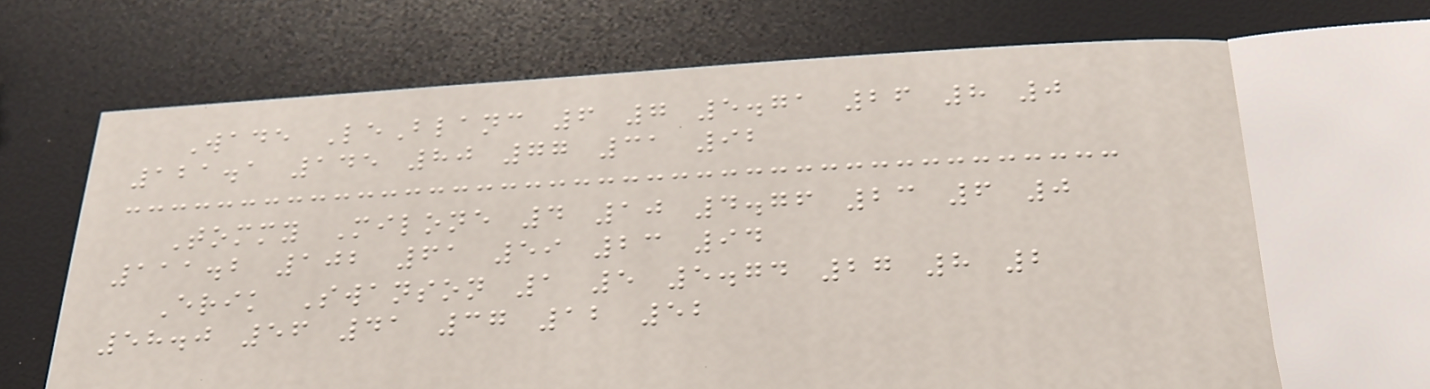Wade LeBlanc 6 7 5.71 26 8 0
121.1 145 80 77 31 92
Tommy Milone 4 10 4.76 23 6 0
111.2 102 61 59 23 94
Erik Swanson 1 5 5.74 27 8 2
58.0 56 41 37 12 52
